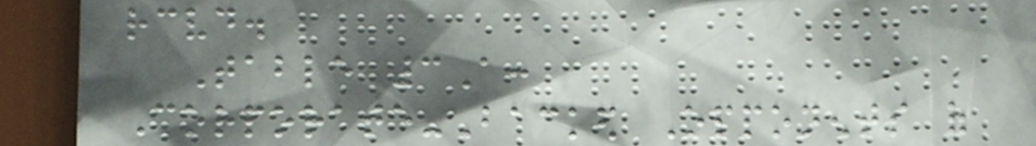received.
Table 3A:
Corporate-Backed Opponents of
